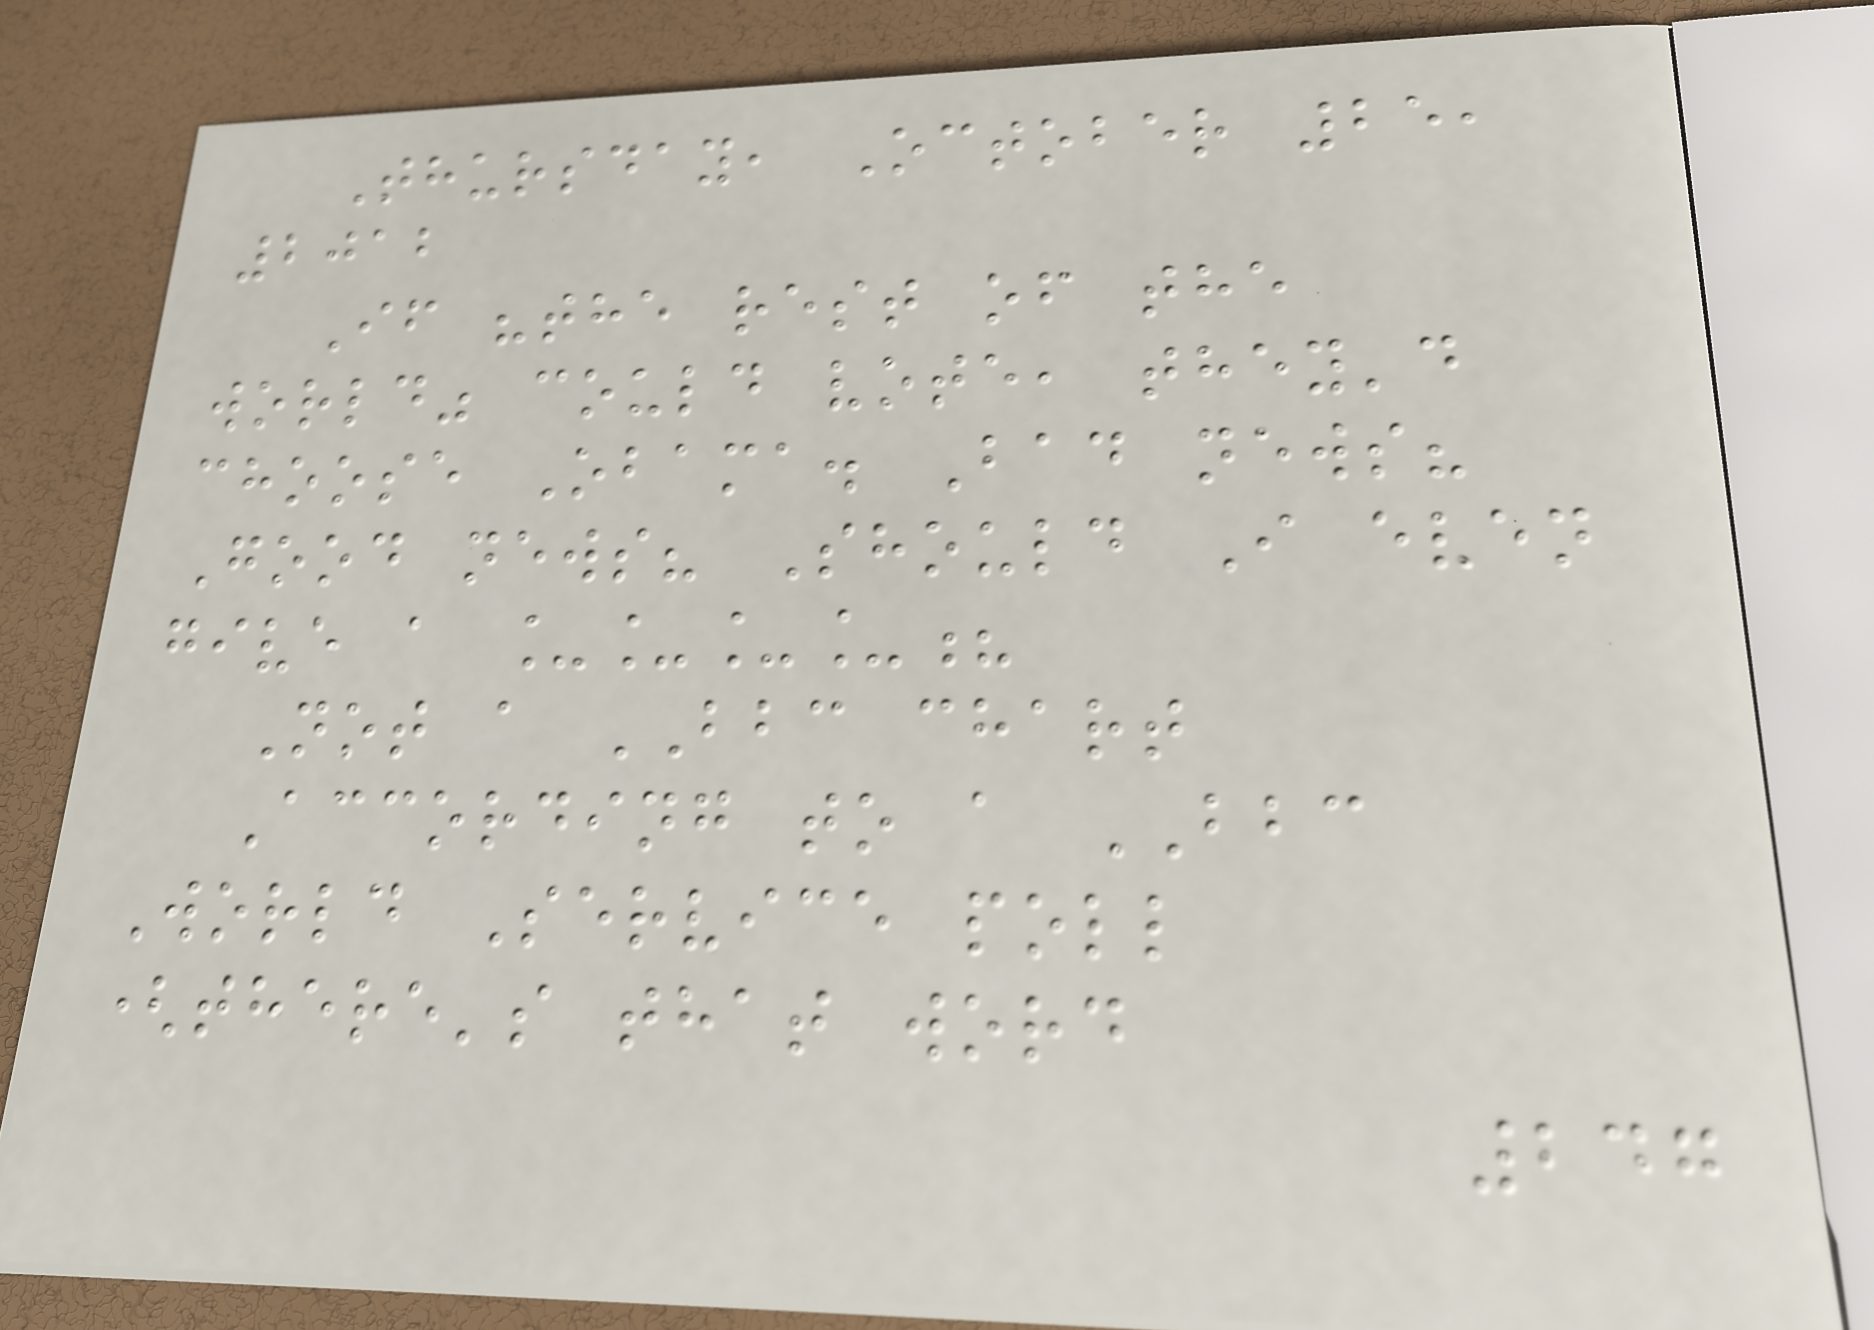Thursday, October 25,
2012
If "the rest of the
world" could vote, they'd
choose Obama. Bad news?
Good news? Should I even
give a ____?
Not a BBC chart
According to a BBC
World Service poll
(there's that word
247
